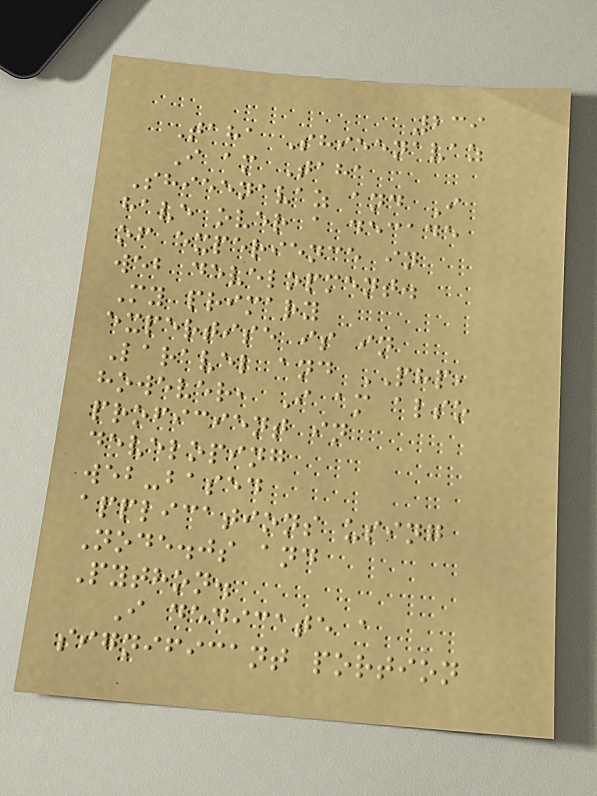239
Taha Shieenavaz
I am Taha
Shieenavaz and I
have over a decade
of experience in
web development.
My primary
expertise is in
Laravel and PHP,
however, I am also
proficient in
developing
web-based
applications using
Node.js and
Python.
I dedicate a
significant portion
